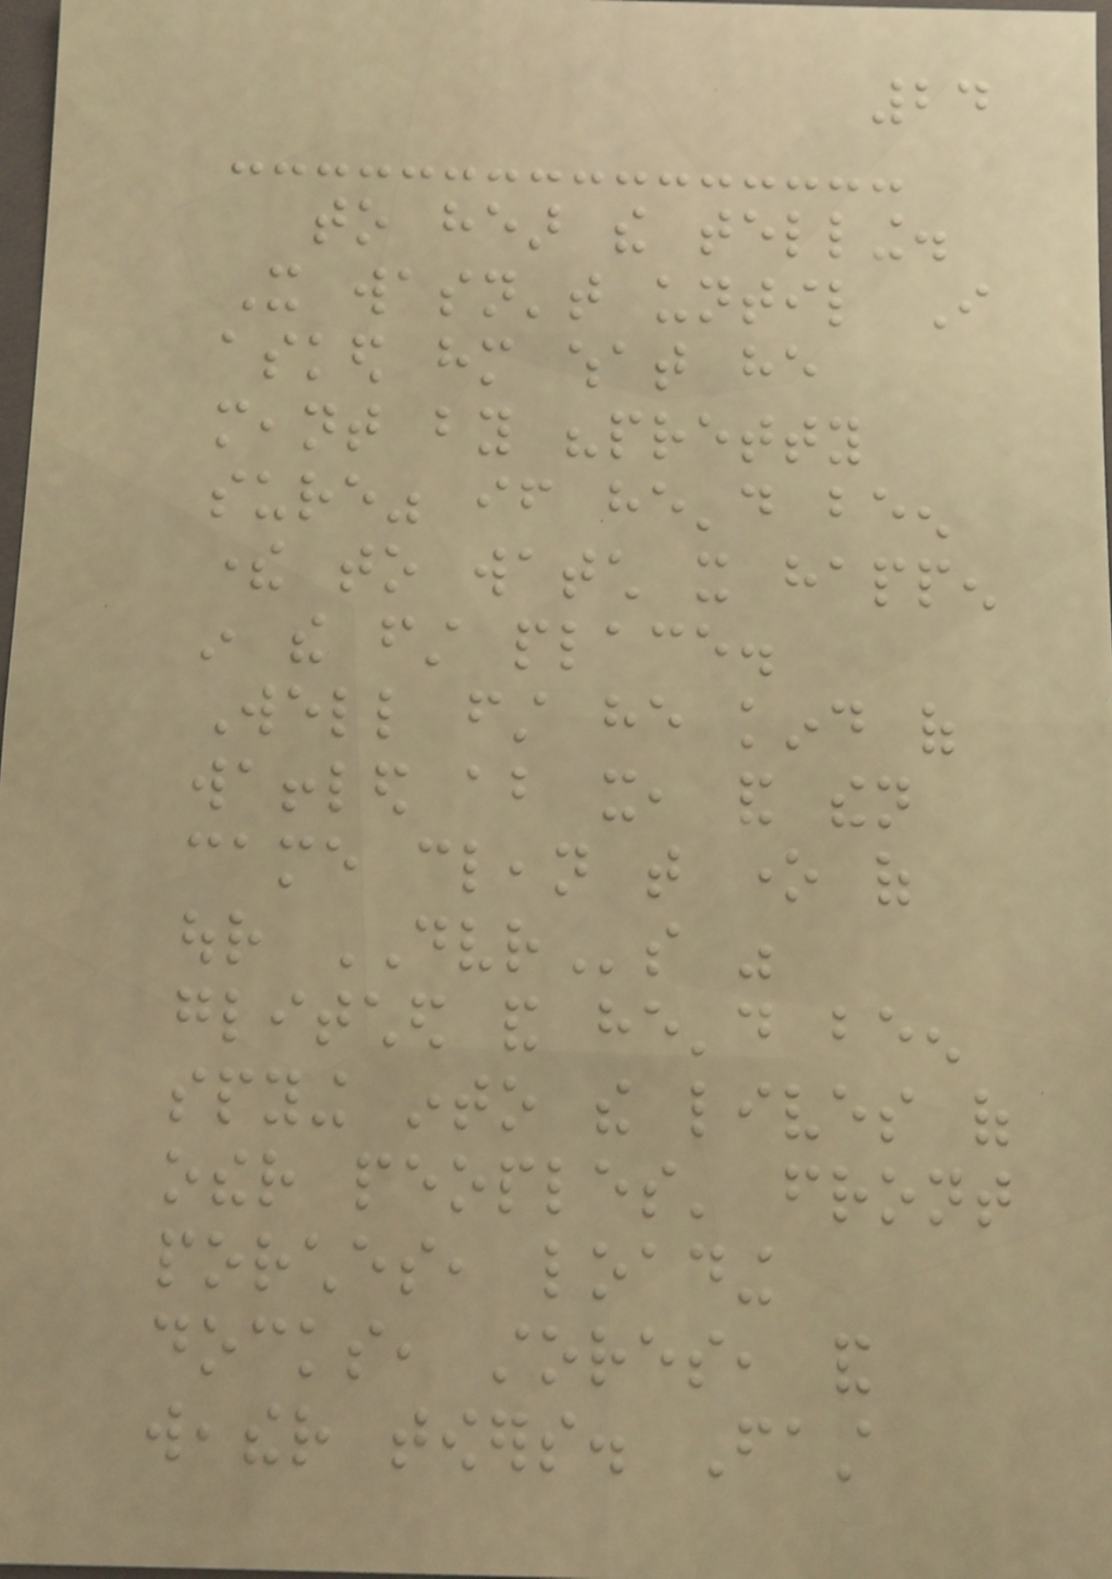24
to hear the telling.
It wasn't until I
asked him what he
meant by "pretty
sure" if he'd been
there to watch it happen
in the first place.
Well first he kind of
waffled about it, and then
came clean that one of
our DVRs was
glitched and he'd been
spying into the lives of
other peoples' front
porches, loading
docks, stores, and
weather towers. Fast
